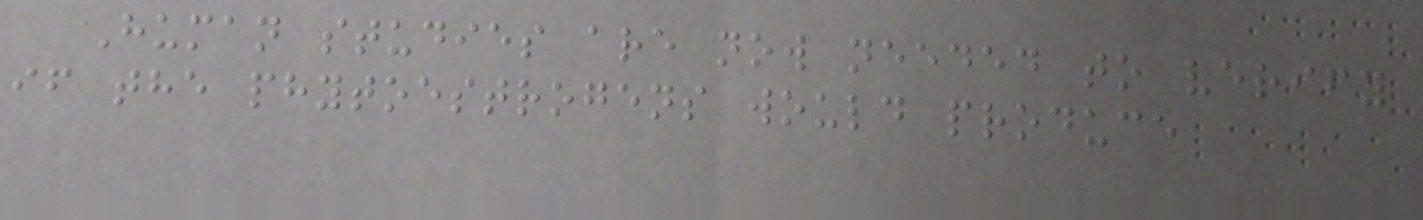Human studies are now needed to verify
if the phytoestrogens would produce
